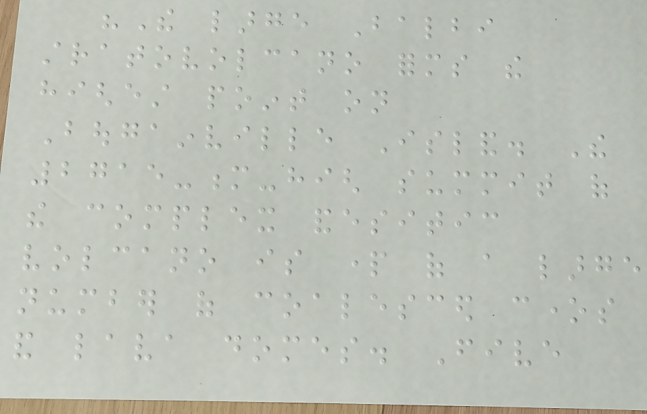"The large Balbi
stratovolcano forms the
highest point on
Bougainville Island. The
2715-m-high summit of
the complex andesitic
volcano is part of a large
number of coalesced cones
and lava domes. Five
